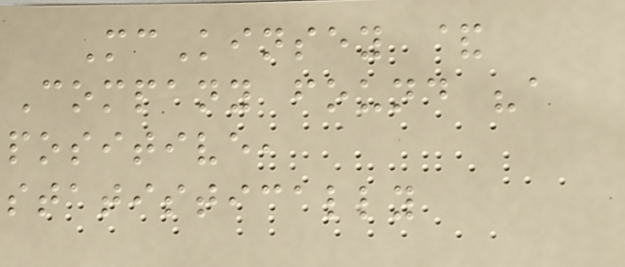McKinsey &
Company found "a
positive,
statistically
